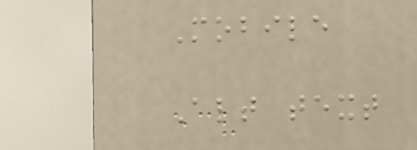Mobile
Alt text
